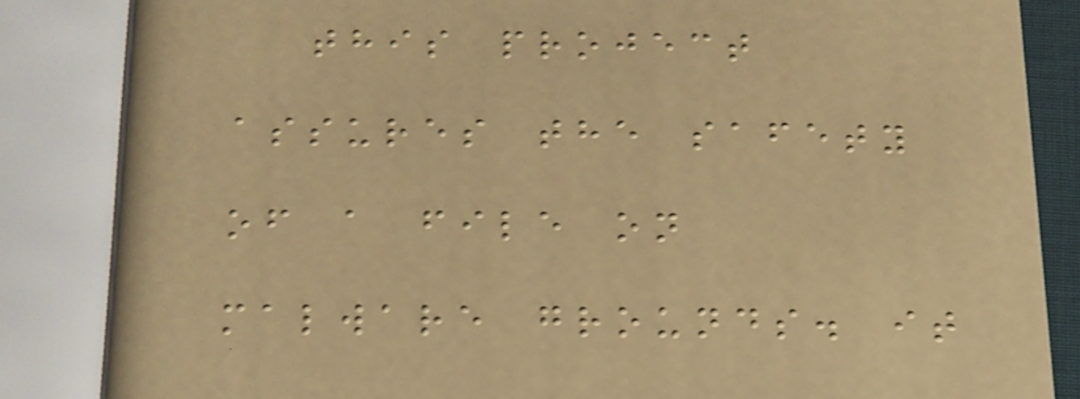this project
assures the safety
of a file on
malware grounds. it
